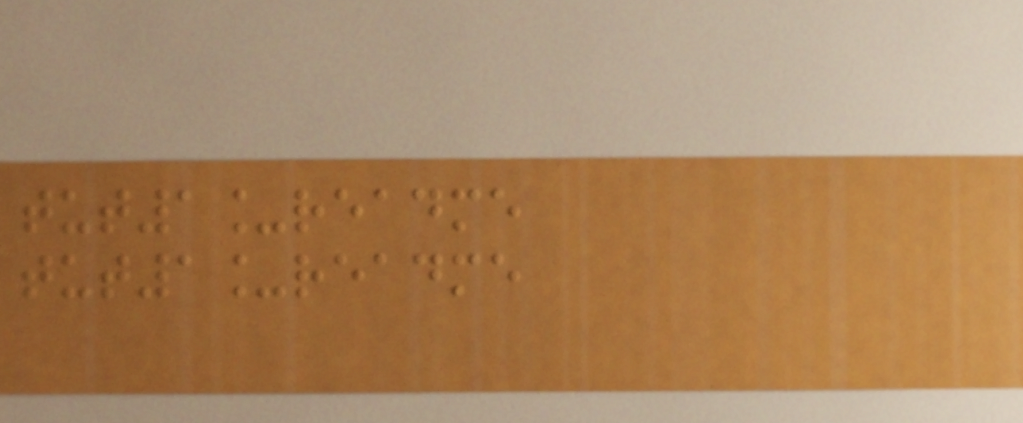tut1_readme
tut1_readme
